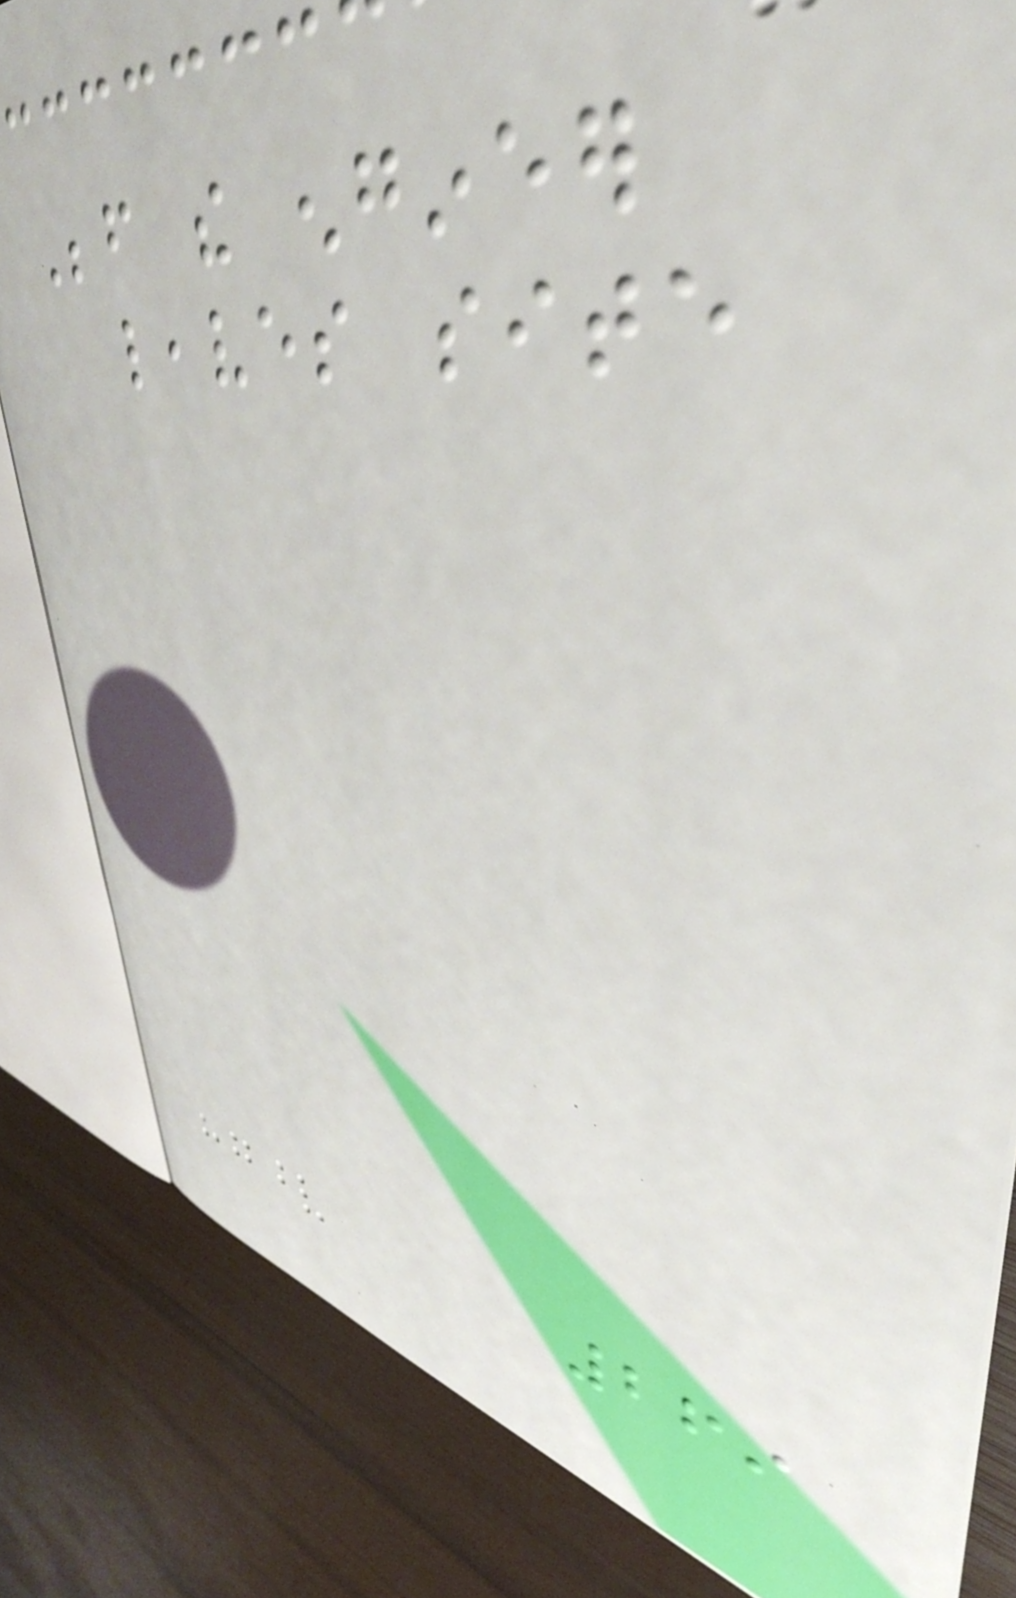Before the engineer
leaves site
269
